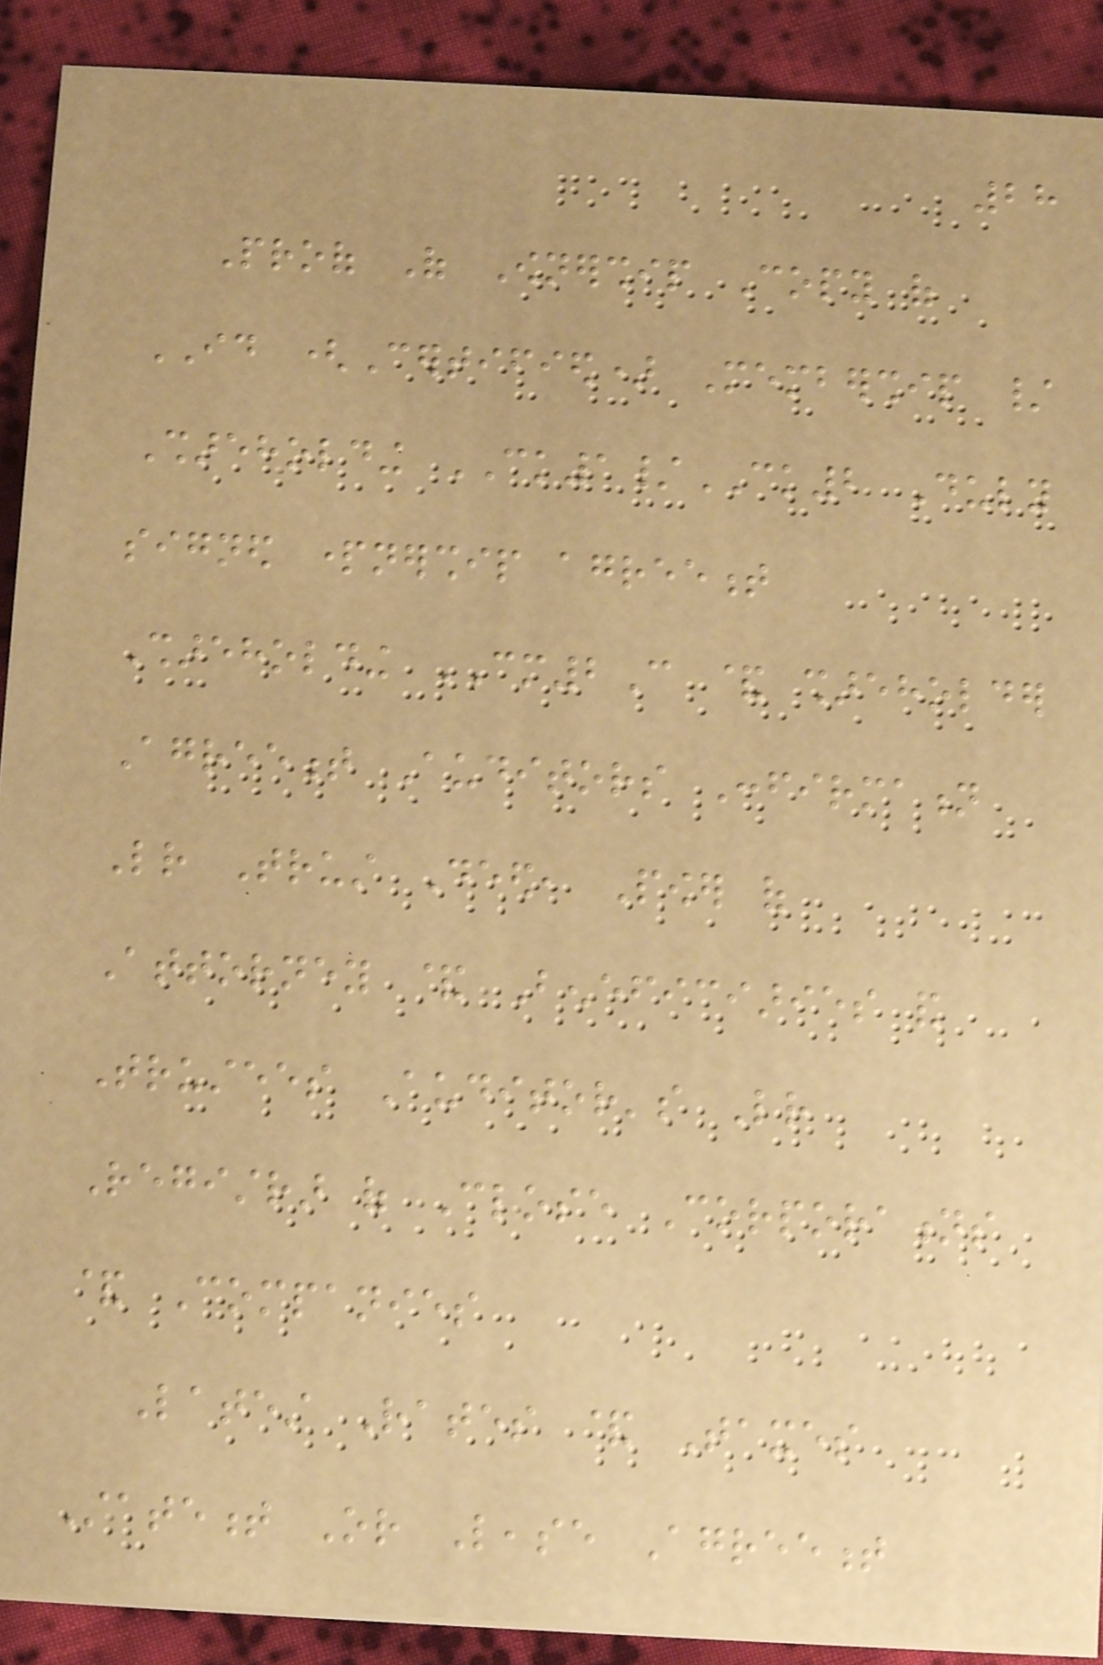28
Proof Of Ownership Copy of
ID (Certified) Membership /
Shareholding CK1/CK2 Duly
signed partnership agreement
Shareholding CM2C & shareholder
Agreement Auditors Confirmation
Letter Trust Deed, Power of
Attorney & Beneficiaries and
Trustees Auditor's Letter
Registrar of Close Corporations
& Companies
Latest Rates & Taxes
Statement Or Lease Agreement
